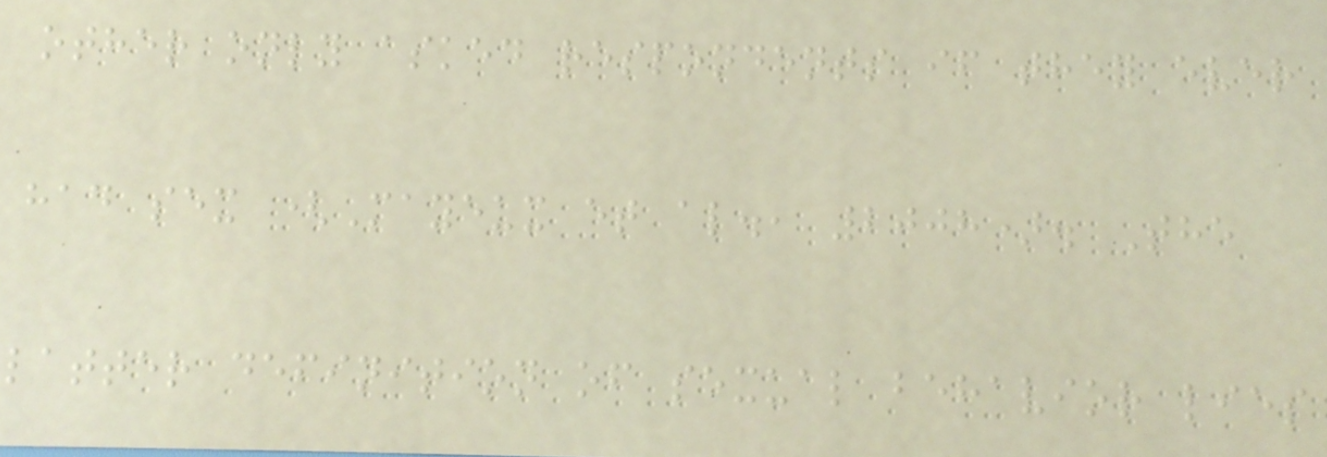other only asked respondents if they ever
had sex (Mayeux et al., 2008). The
latter definition of sexual behavior lies
